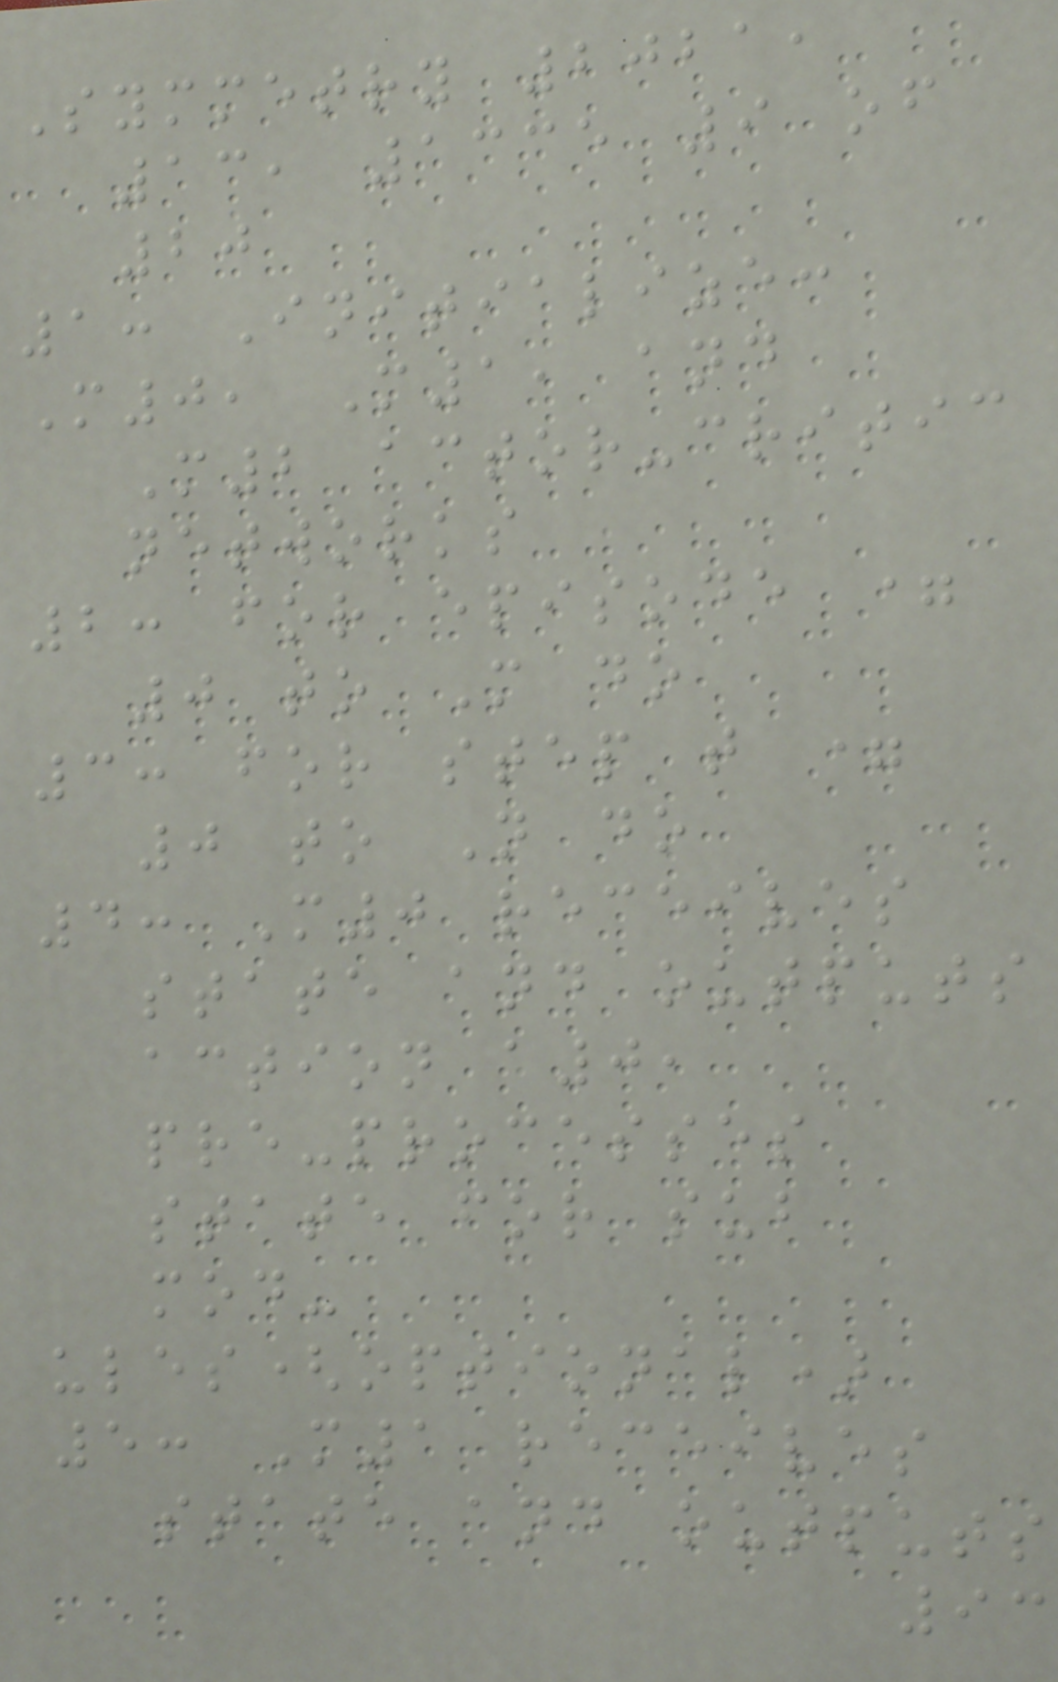Symmetry 2021,
13, 1335 9 of
20
1: Initialize:
M0, M1, and
M2 actor-critic
networks
2: for episode =
0 to M do
3: for step t =
0 to N do
4: M0 receives
state and outputs
action a0,
pre-processes
state for sub
mod-
ules(optional)
5: M1 receives
state and outputs
93
